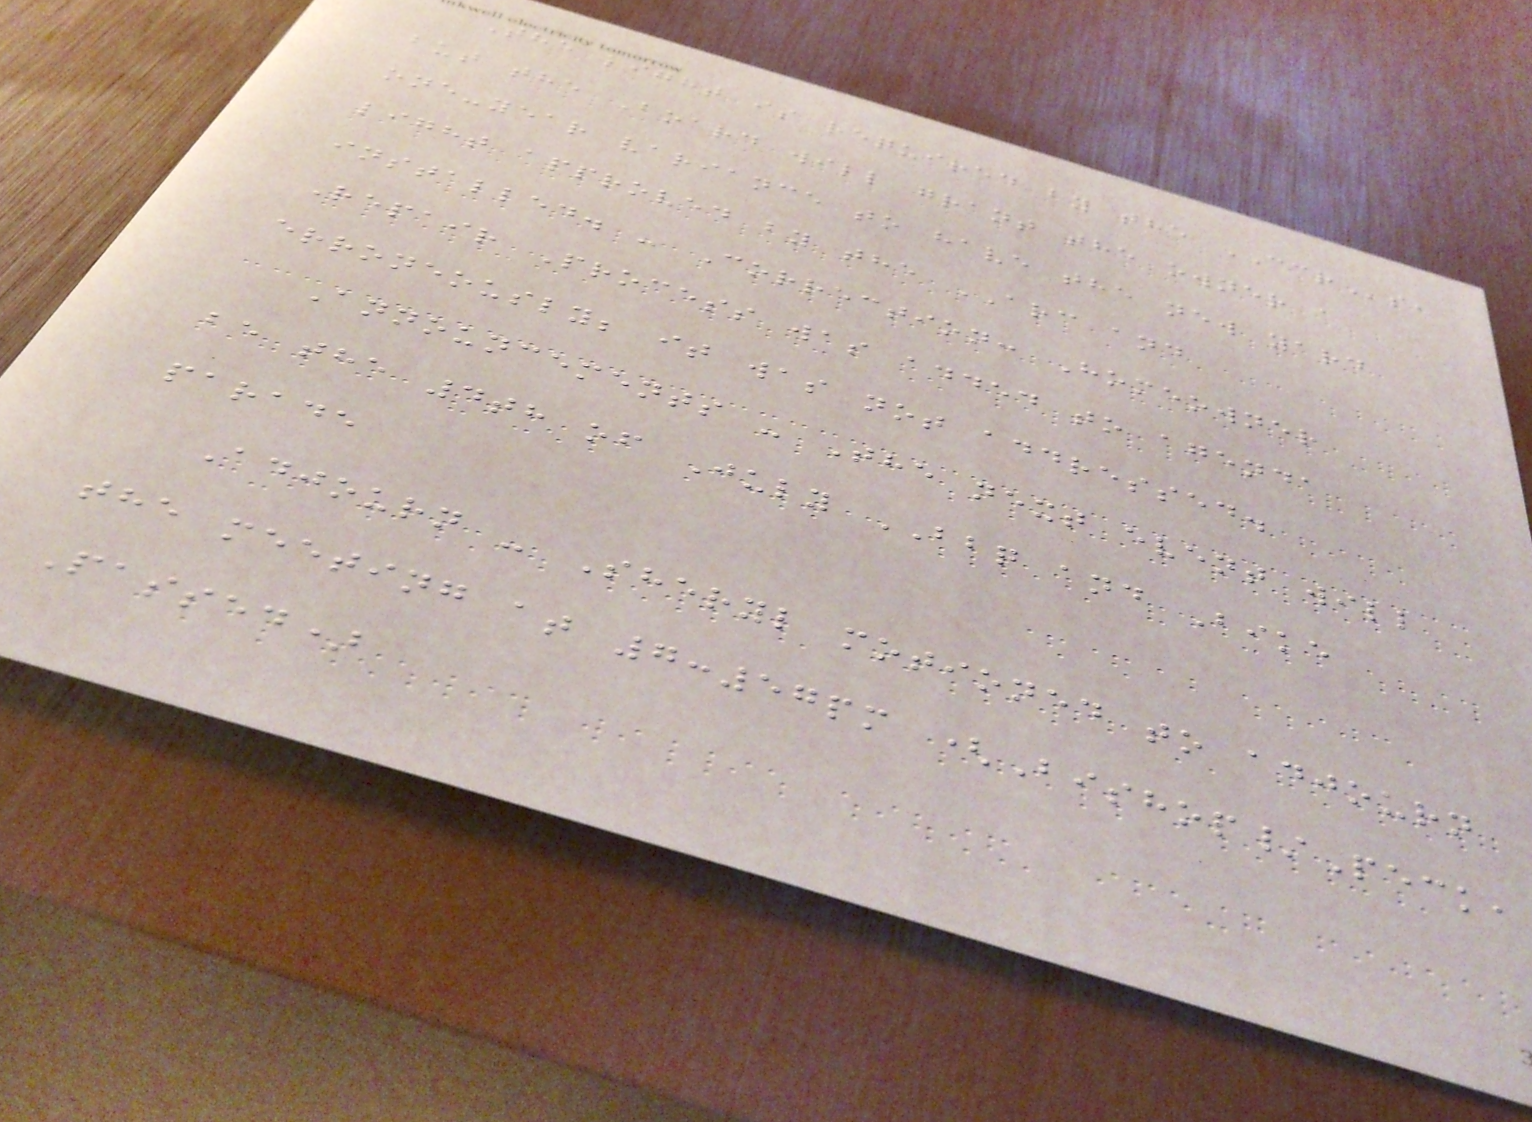The light is required by the CCRs,
but the Board will grant the owner a
one-year variance to have the new yard
light approved by the ARC and
installed. - Correction: Homeowner
Repair Process was added to agenda
erroneously; it was not addressed.
Announcements - The next event will
be the 4th of July BBQ and Bike
parade
Adjourn - Sheryl motioned to adjourn
the meeting at 7:57pm (Bishop/Peck,
Passed)
